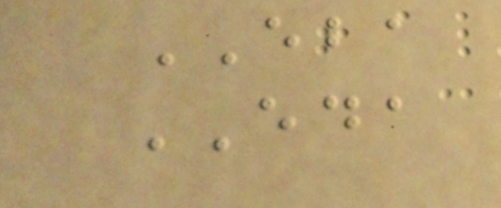EBA
EDA
